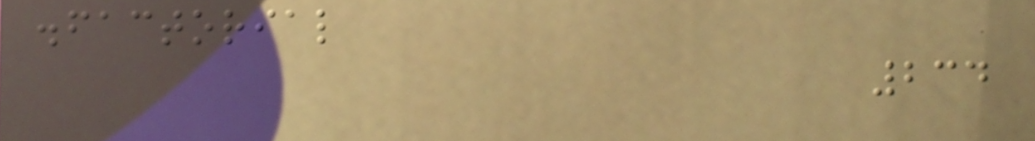.factorial
234
